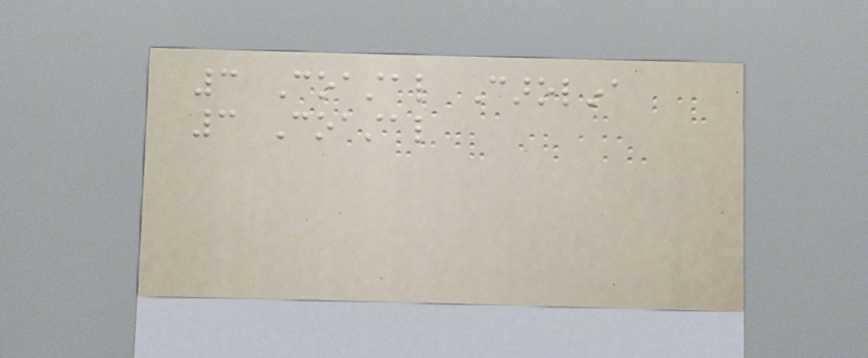3 Coastal Carolina
3 Coastal
